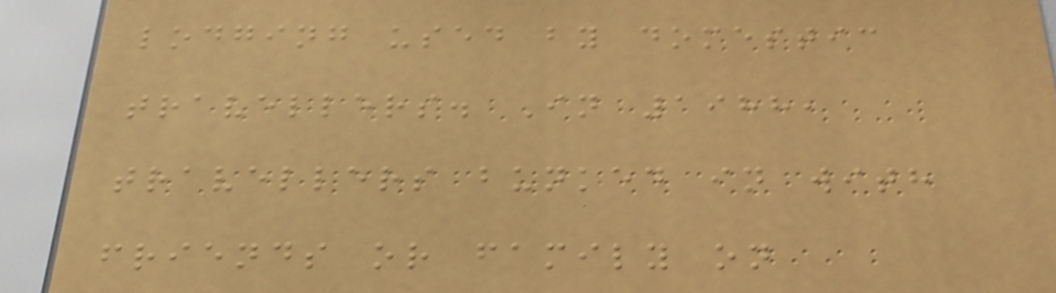lodging used by domestic
travellers. In 1988,
travellers bunked in with
friends or family on
